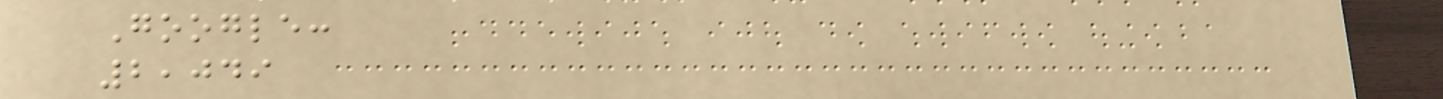Google:
2,049
